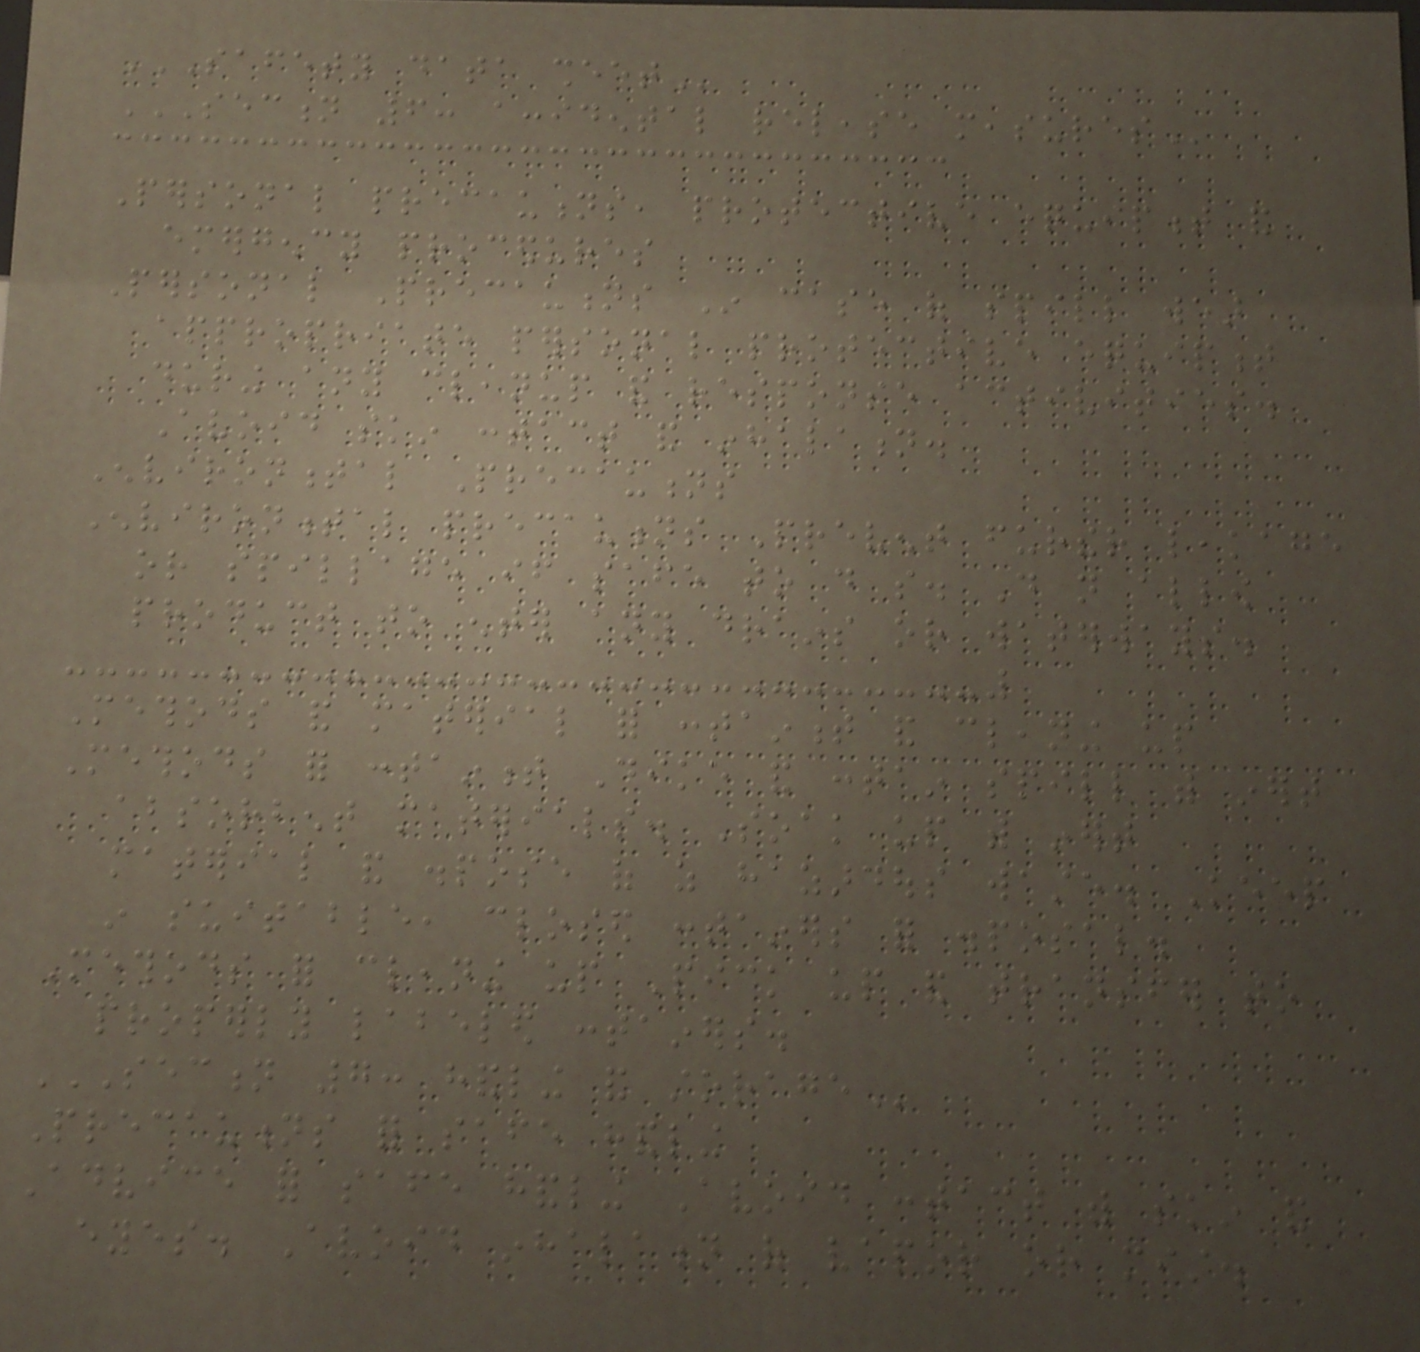SAFETY DATA SHEET
SECTION 6: ACCIDENTAL RELEASE MEASURES
Personal precautions, protective equipment and
emergency procedures
Personal Precautions In case of spill wear
appropriate personal protective equipment
during any cleanup and response activities.
Avoid skin contact and inhalation.
Environmental Precautions
Environmental precautions Prevent further leakage
or spillage if safe to do so. Do not allow
product to enter any drains or waterways.
Methods and material for containment and cleaning up
Methods for containment Dike and contain spill with inert
absorbent materials. Soak up with inert
material and dispose of as hazardous waste. Keep
in suitable, closed containers for disposal.
Methods for cleaning up Pick up and transfer to
properly labeled containers.
SECTION 7: HANDLING AND STORAGE
Precautions for safe handling
Advice for safe handling Avoid contact with skin and
eyes. Avoid inhalation of vapor or mist.
